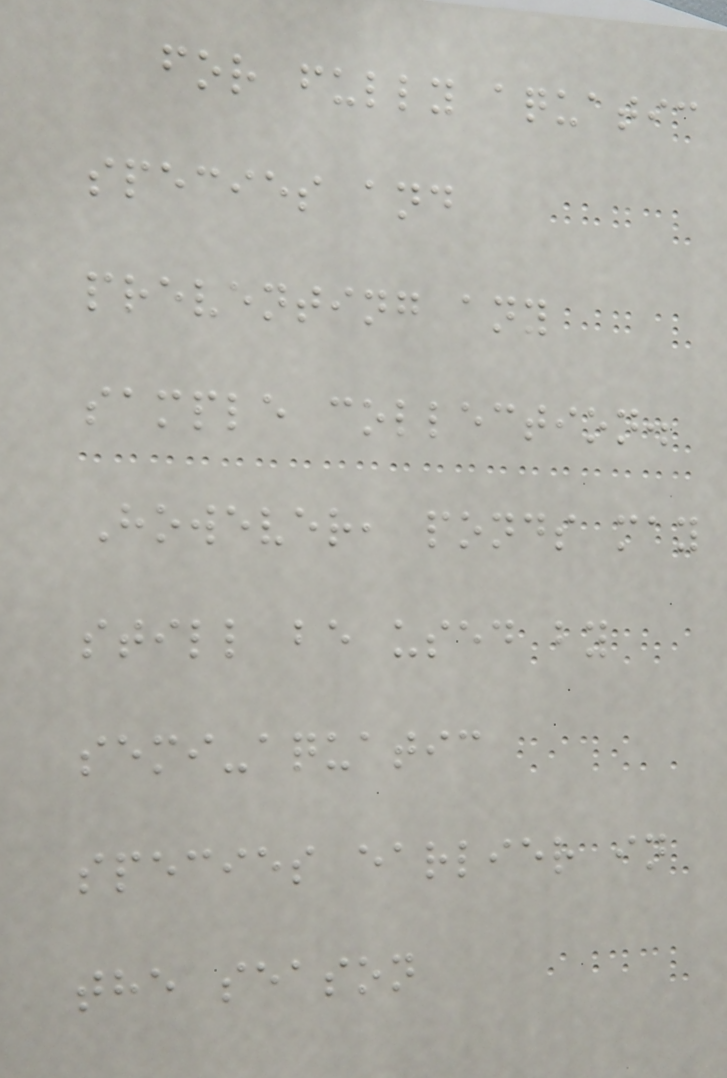for fully aquatic
species and
preventing any
sample collection.
However, ponds may
still be used by
semi-aquatic
species earlier in
the season
